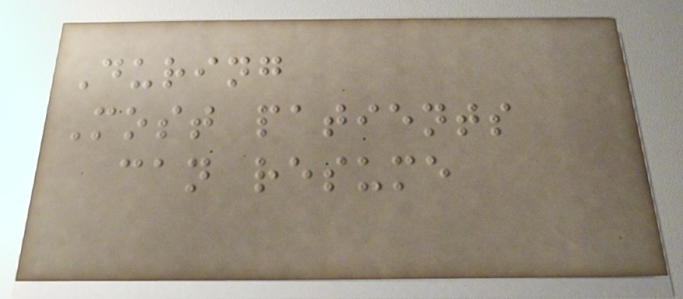During
Most patients
can resume
